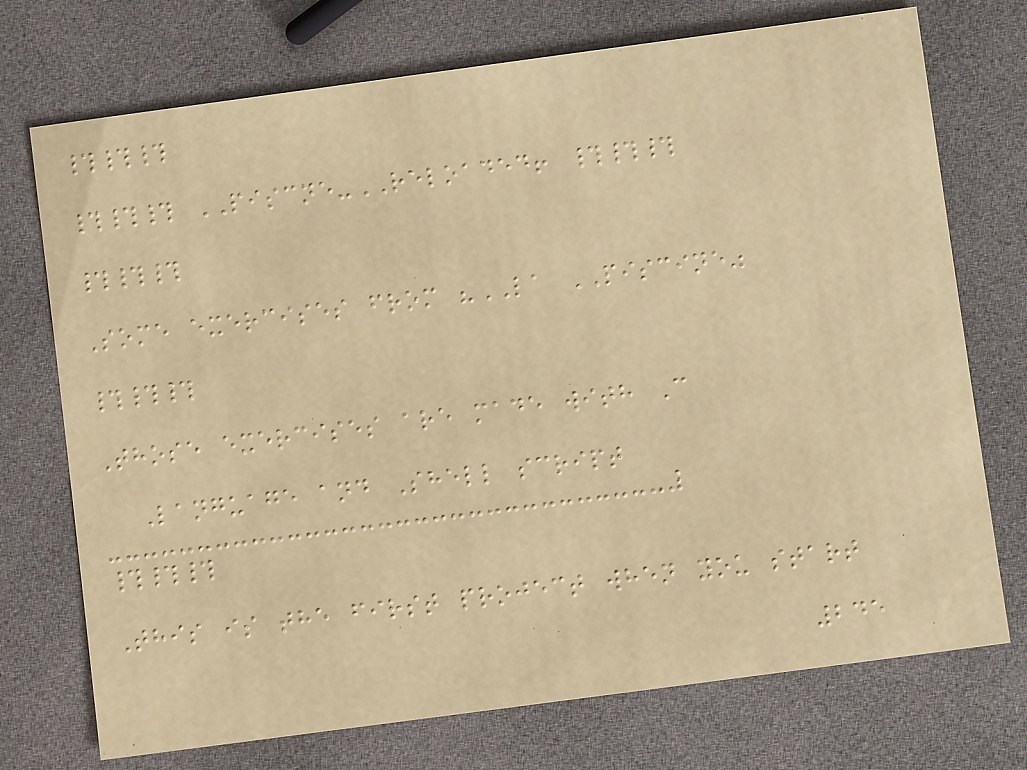###
### PISCNE-RELOADED! ###
###
Some exercises from "LA PISCINE"
###
Those exercises are made with C
Language and Shell script
###
This is the first project when you start
245
